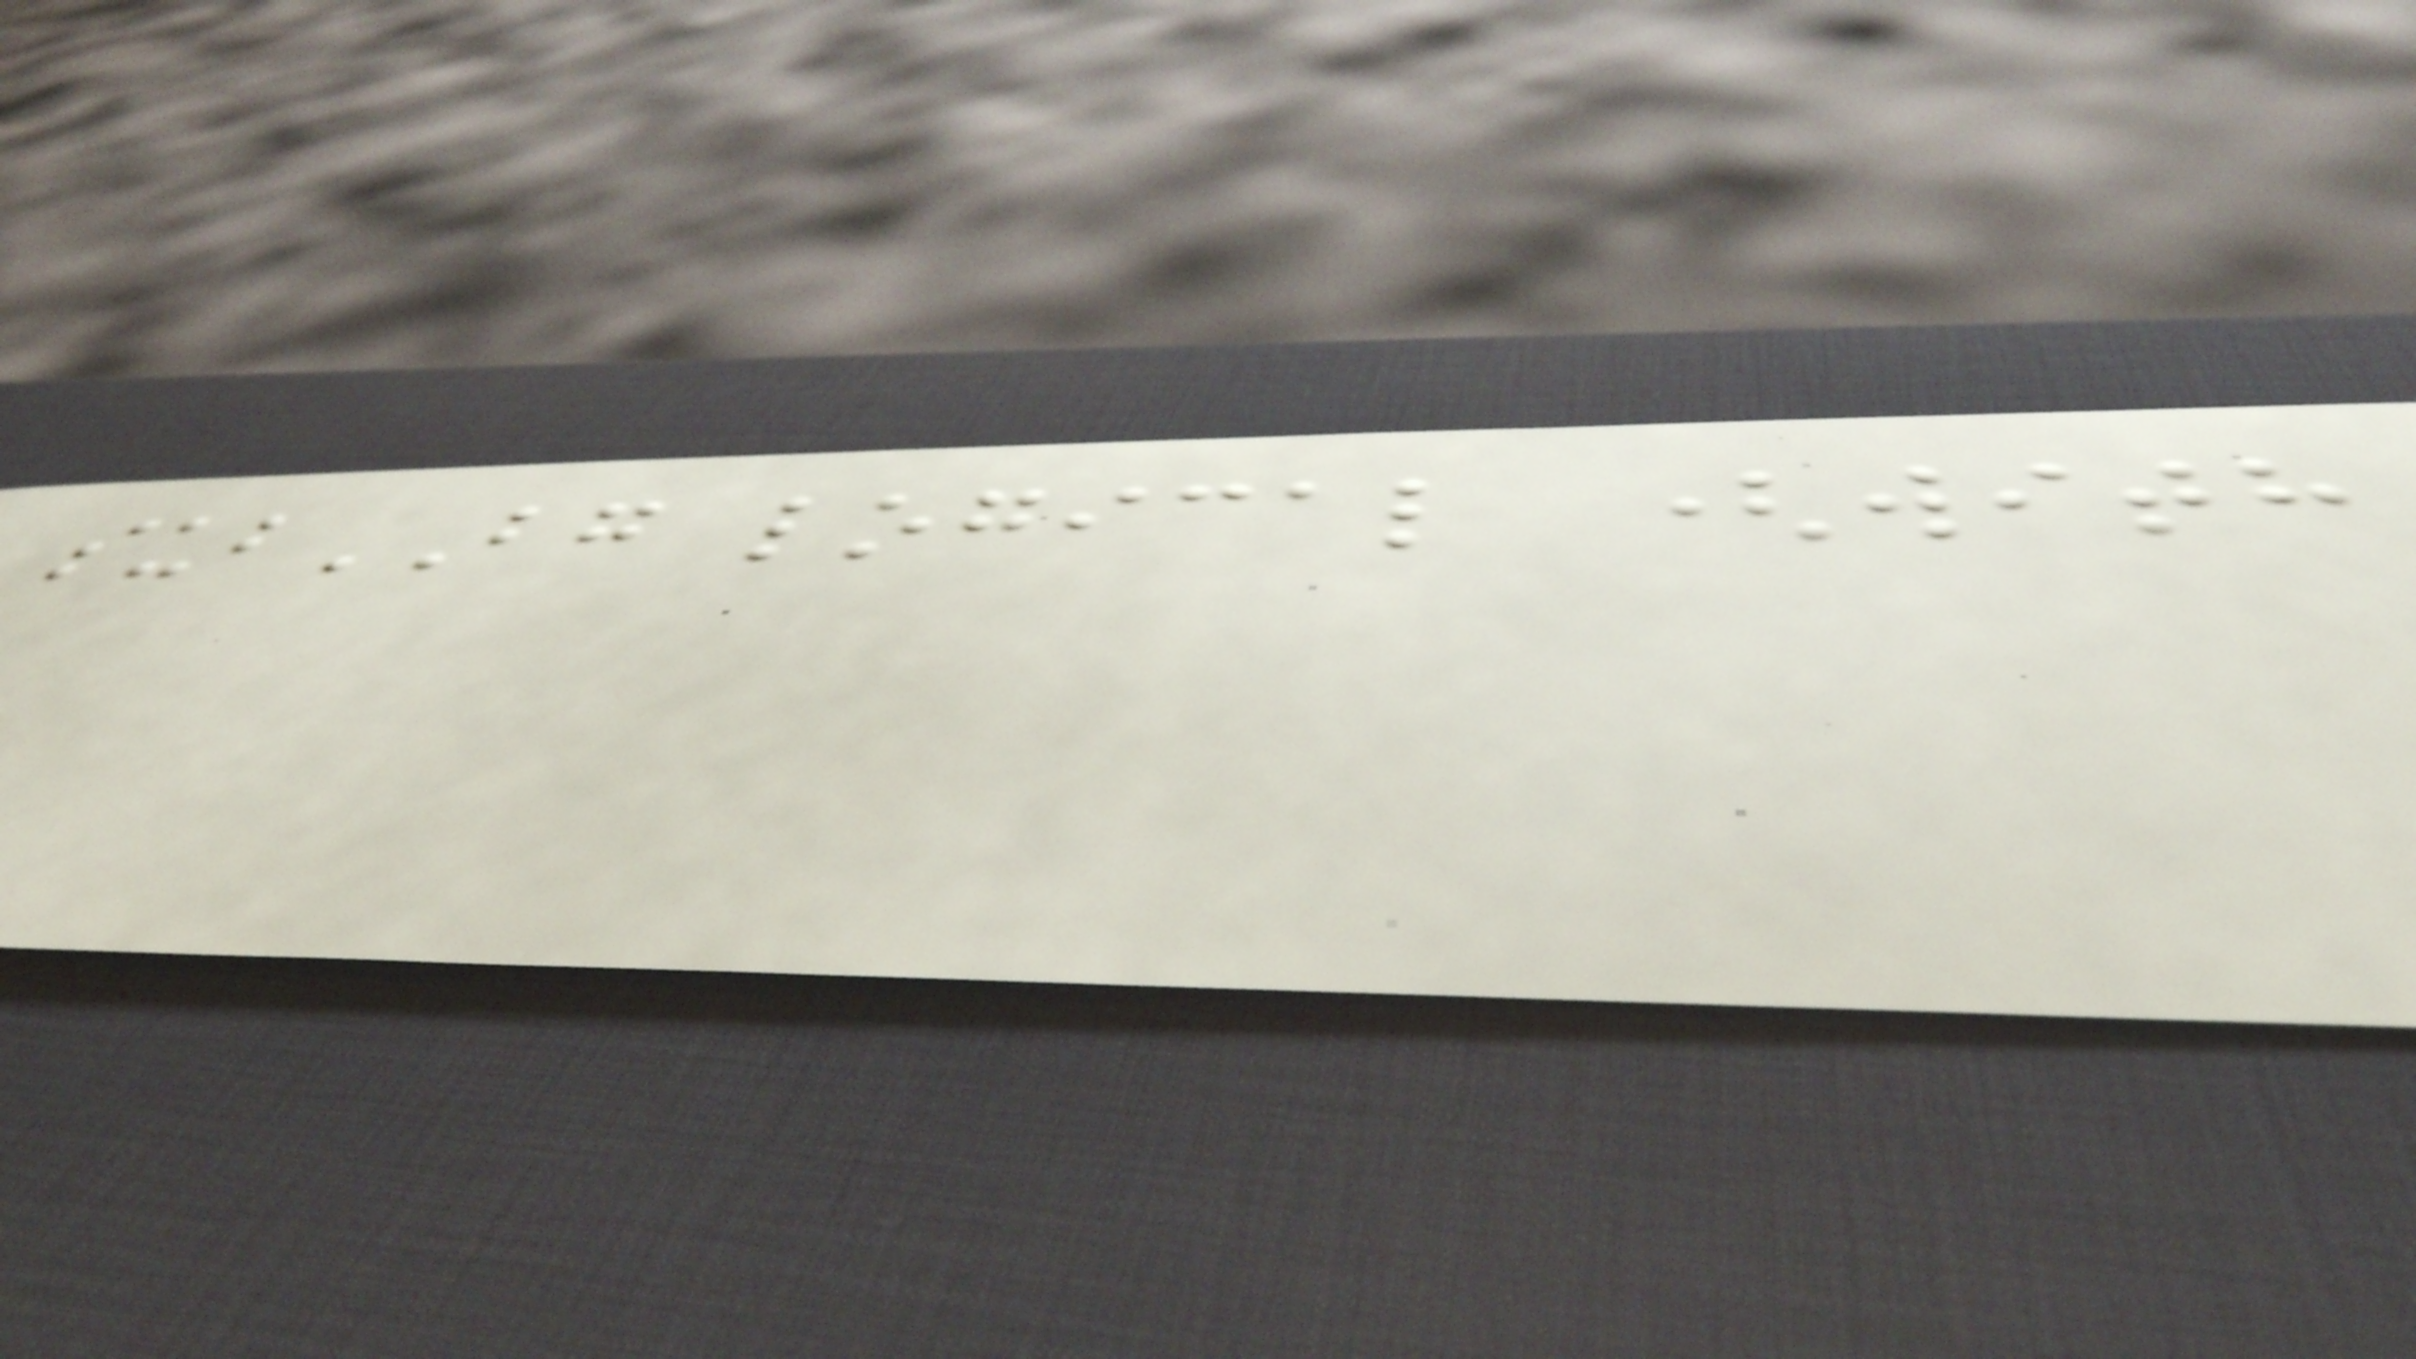subBG logical (with
